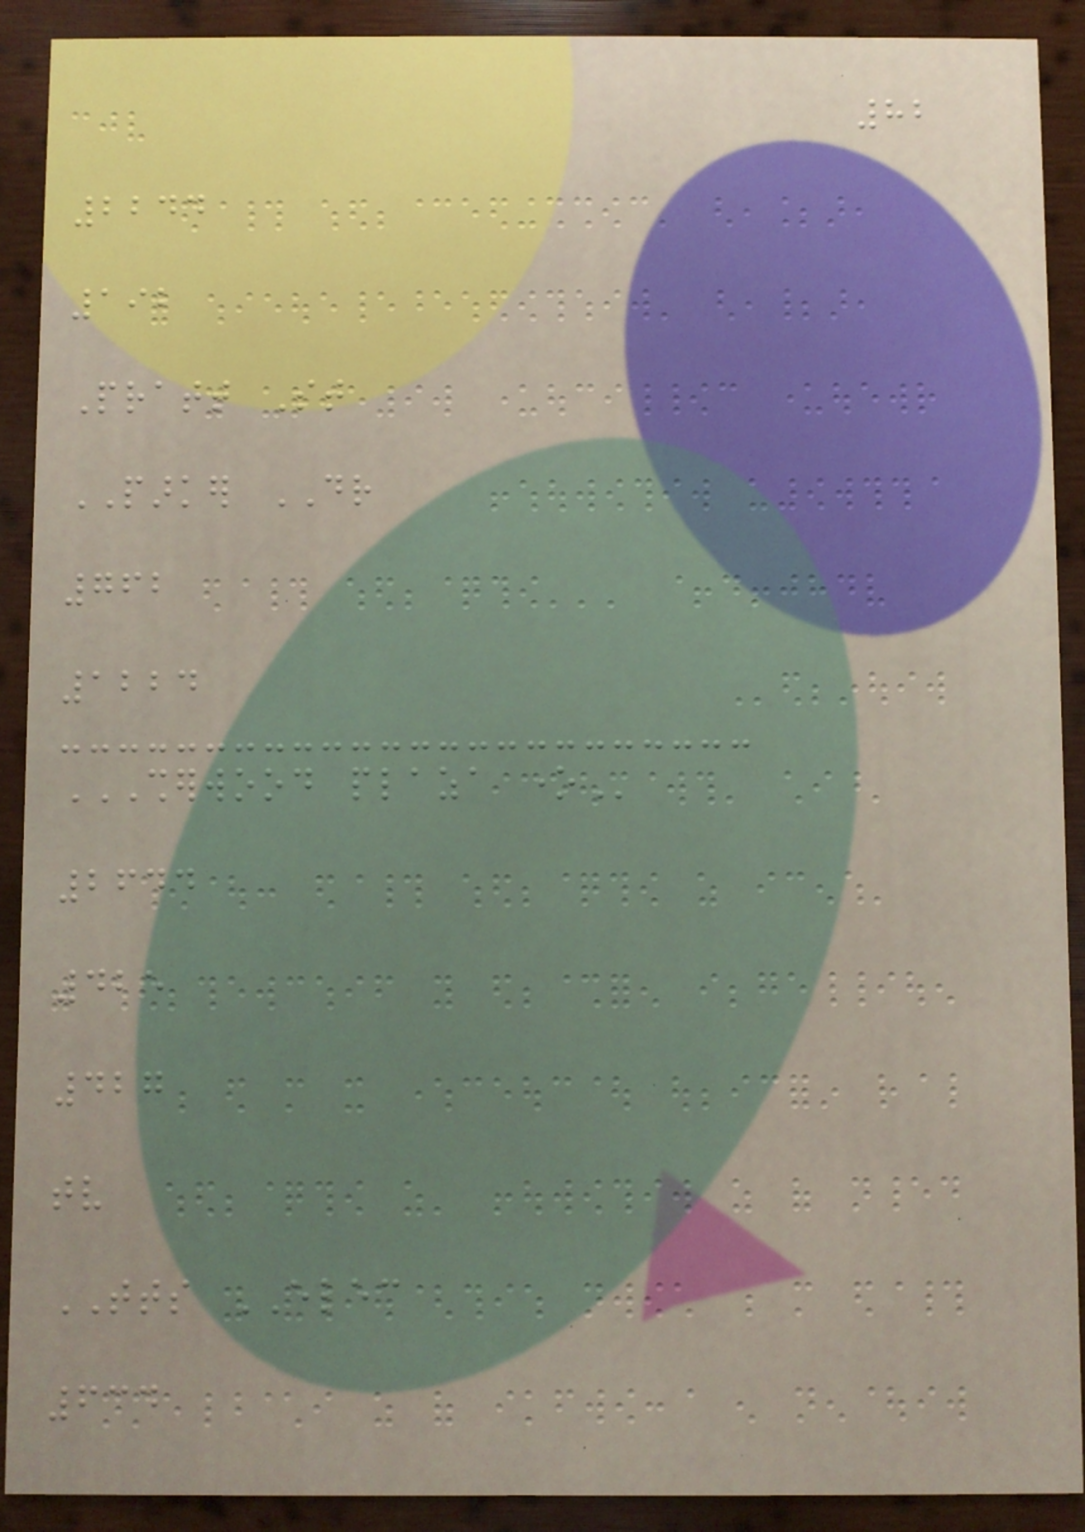82
2244
192
Pratt St
PARKER DR
762
1224
SHERWOOD PLAZA ONE
2644
425
427
tv
TTS ELEC
634
